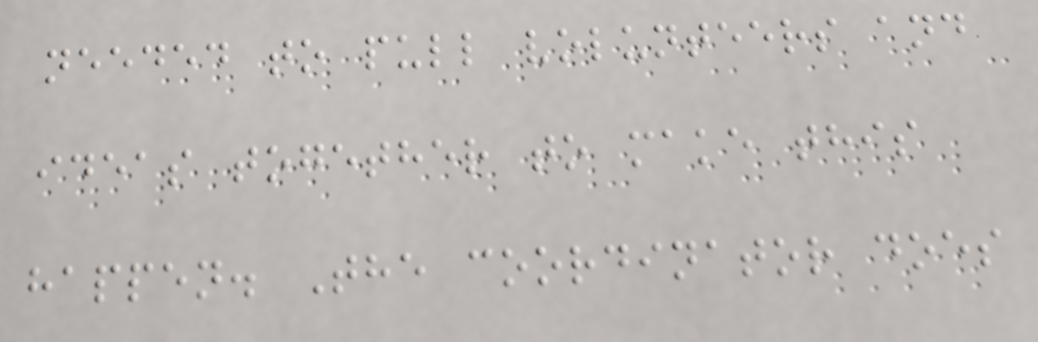needed to pull volunteers and
ideas together to make this
happen. The coordinator does
